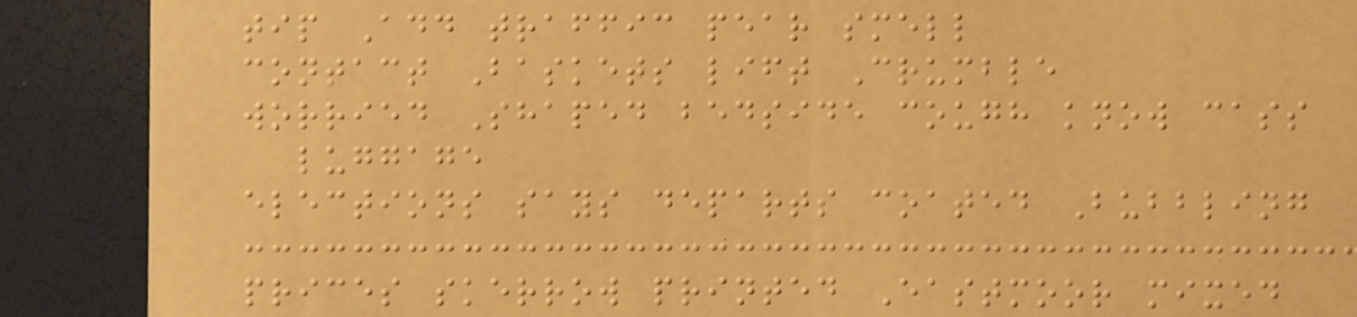tip Add traffic pear smell
contact Baskets lift Crumble
worried Shaped bedside cough know cass
luggage
elections says departs coated Bubbling
prices skerrow printed Eastmoor mixed
